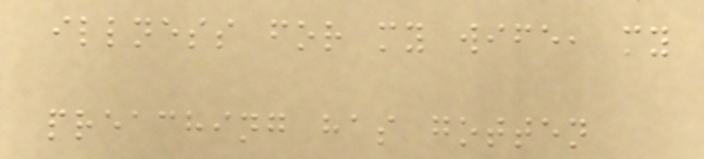illness for my wife, my
preaching has gotten
